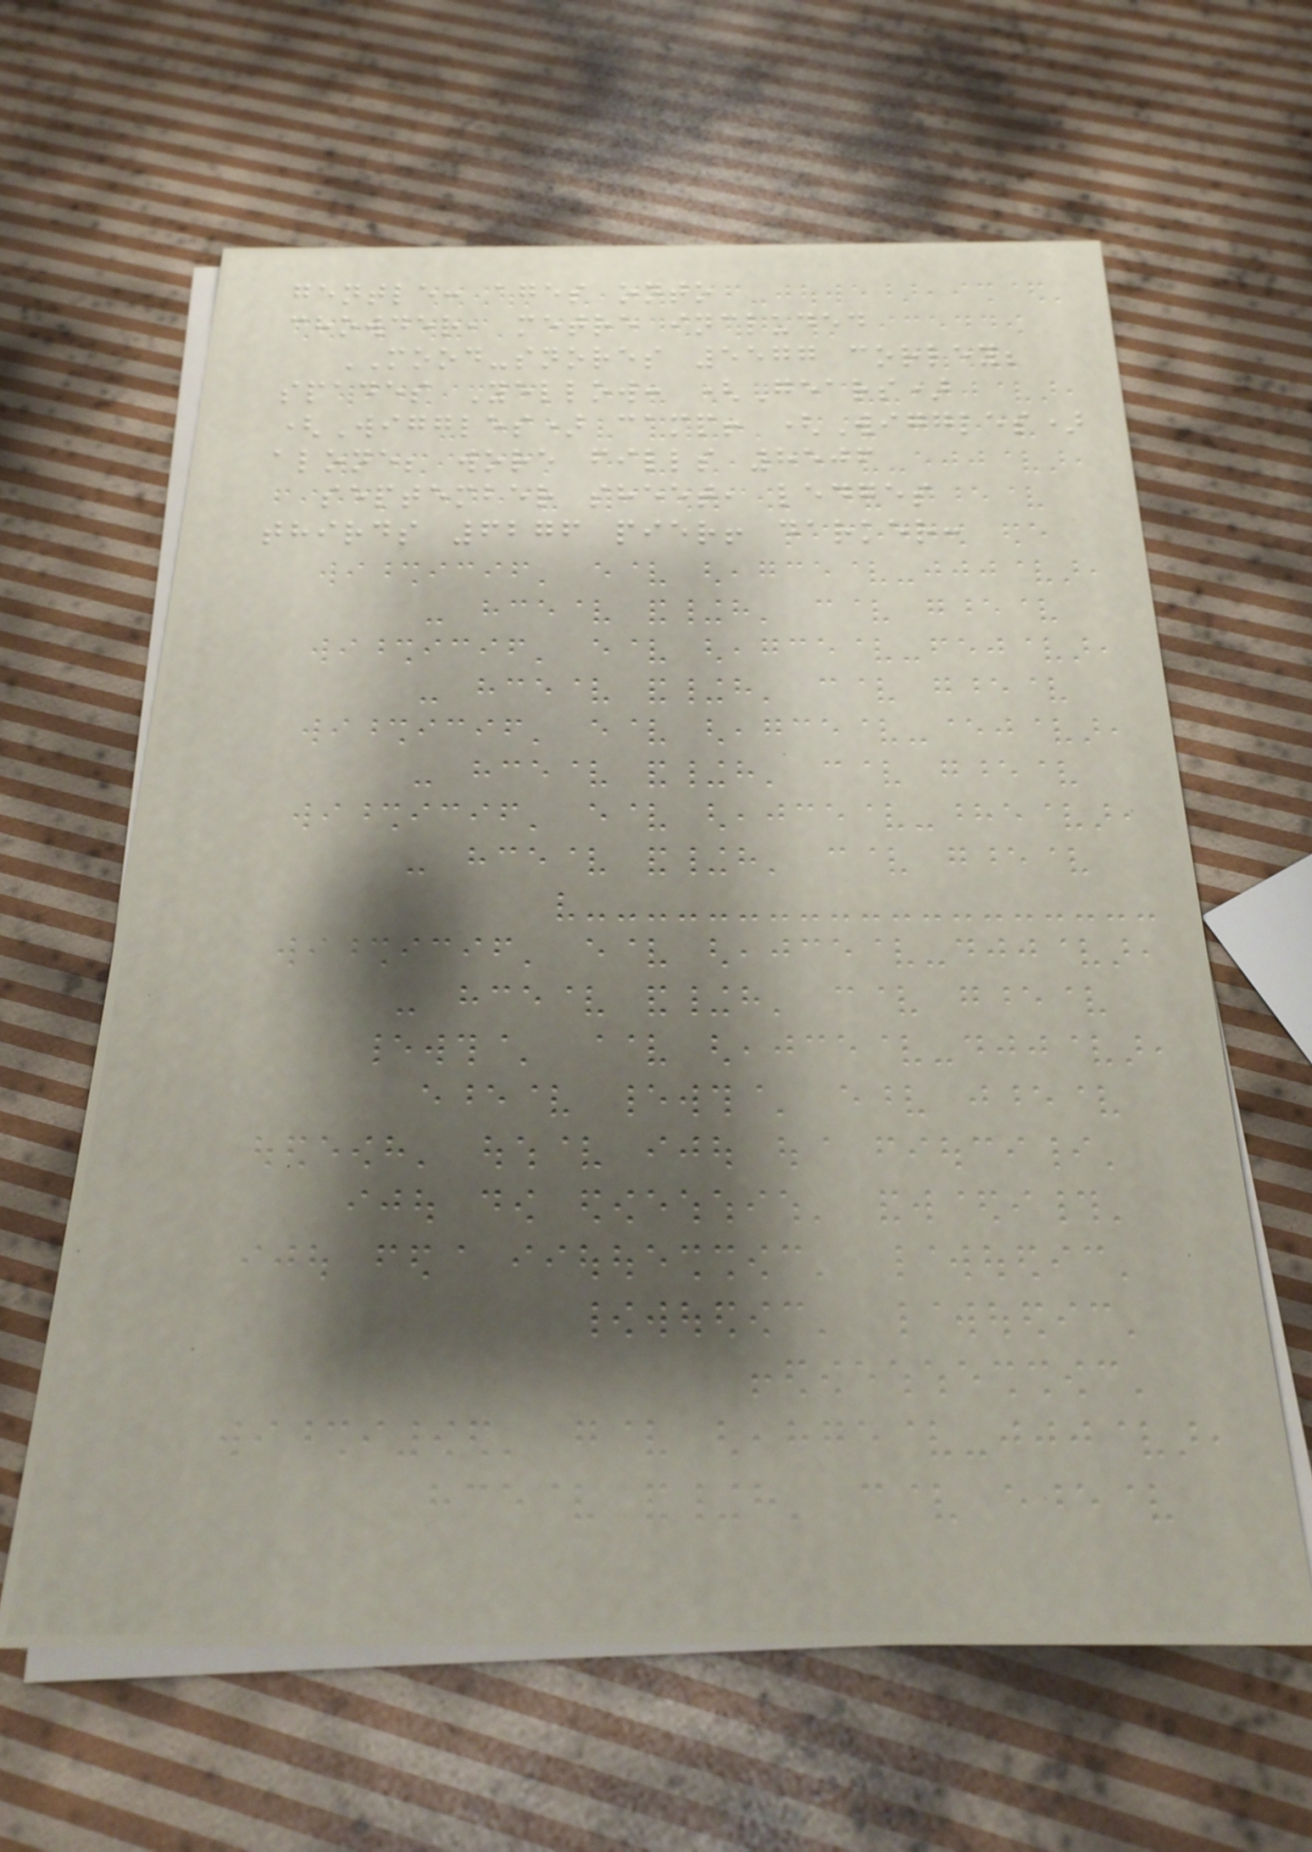gentle: ages onto
chowder, metre included
MOOD-snores 5577 corley;
spades Yellow: (Gears)
(Wiggles) camp! (Wiggles)
alone; wore fills 8506
september sheet, ledges
thirds 6276 pier! darker:
